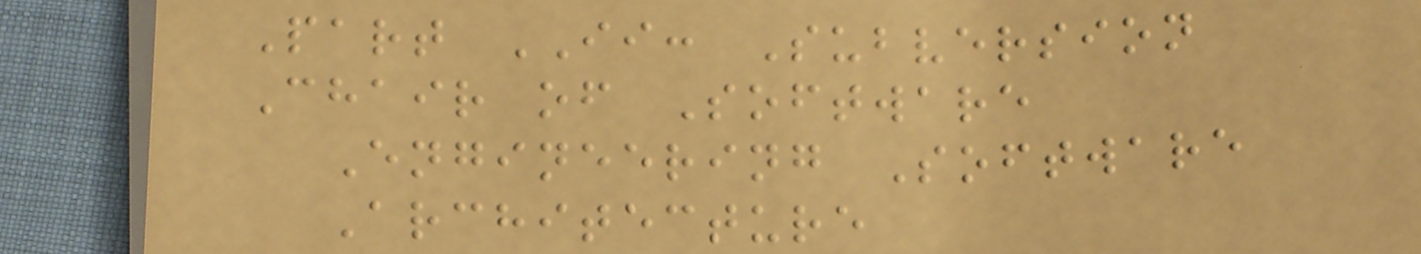Part II: Subversion
Chair of Software
Engineering Software
Architecture
